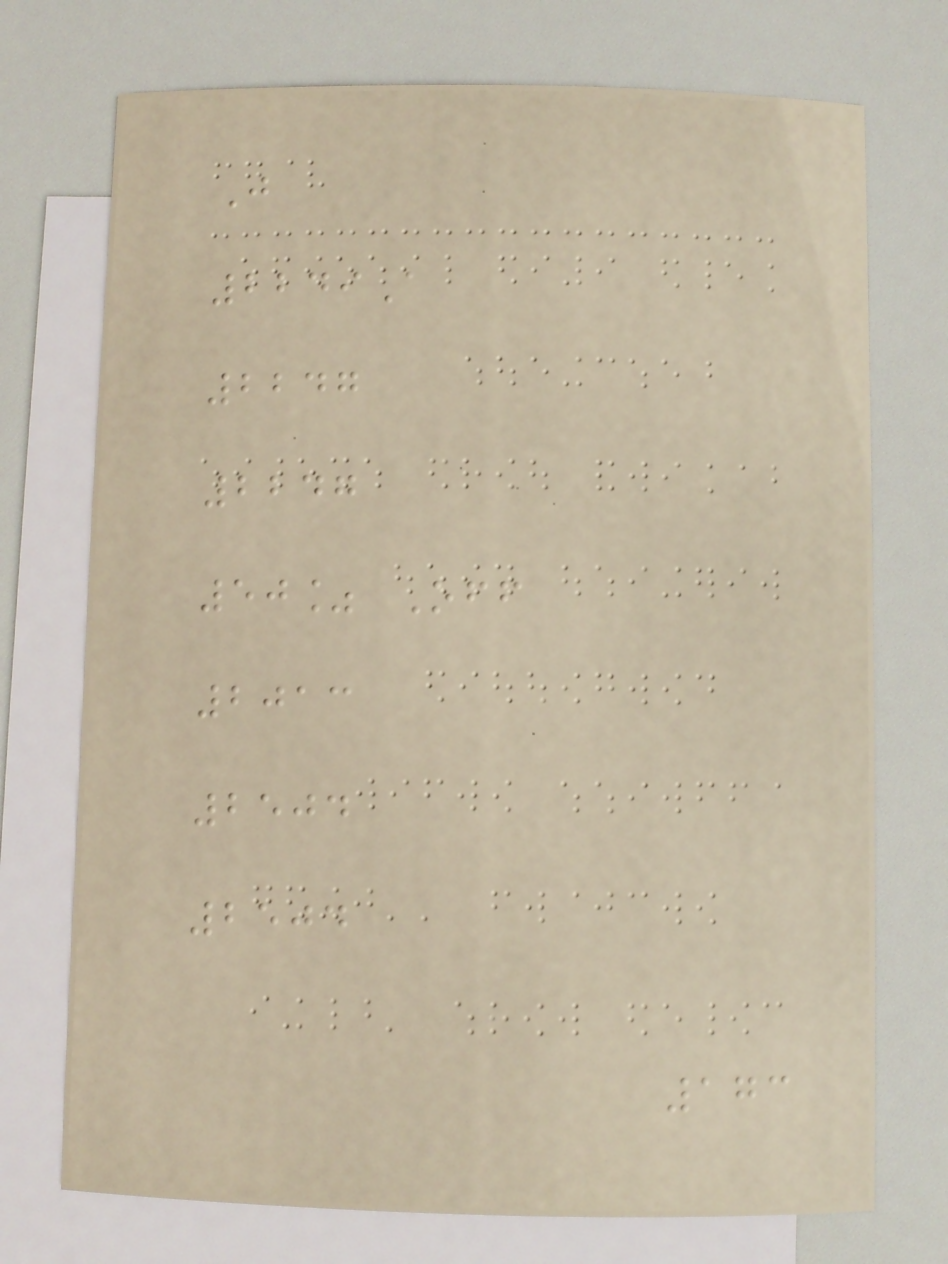J
2249A
2247
2247
50% Off
2013
2504
2504
173
